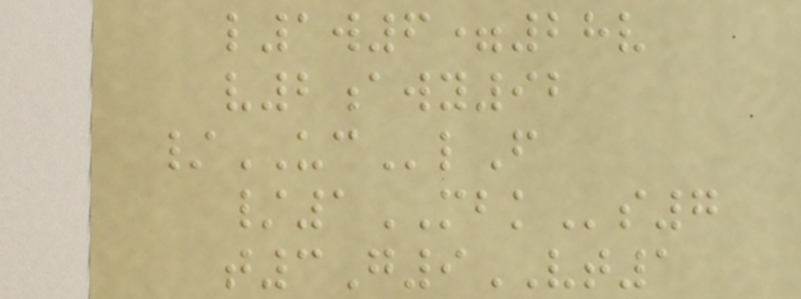l1w6=28v
v2awy92
/UClF
/1MBKs7
t3G9VT1
